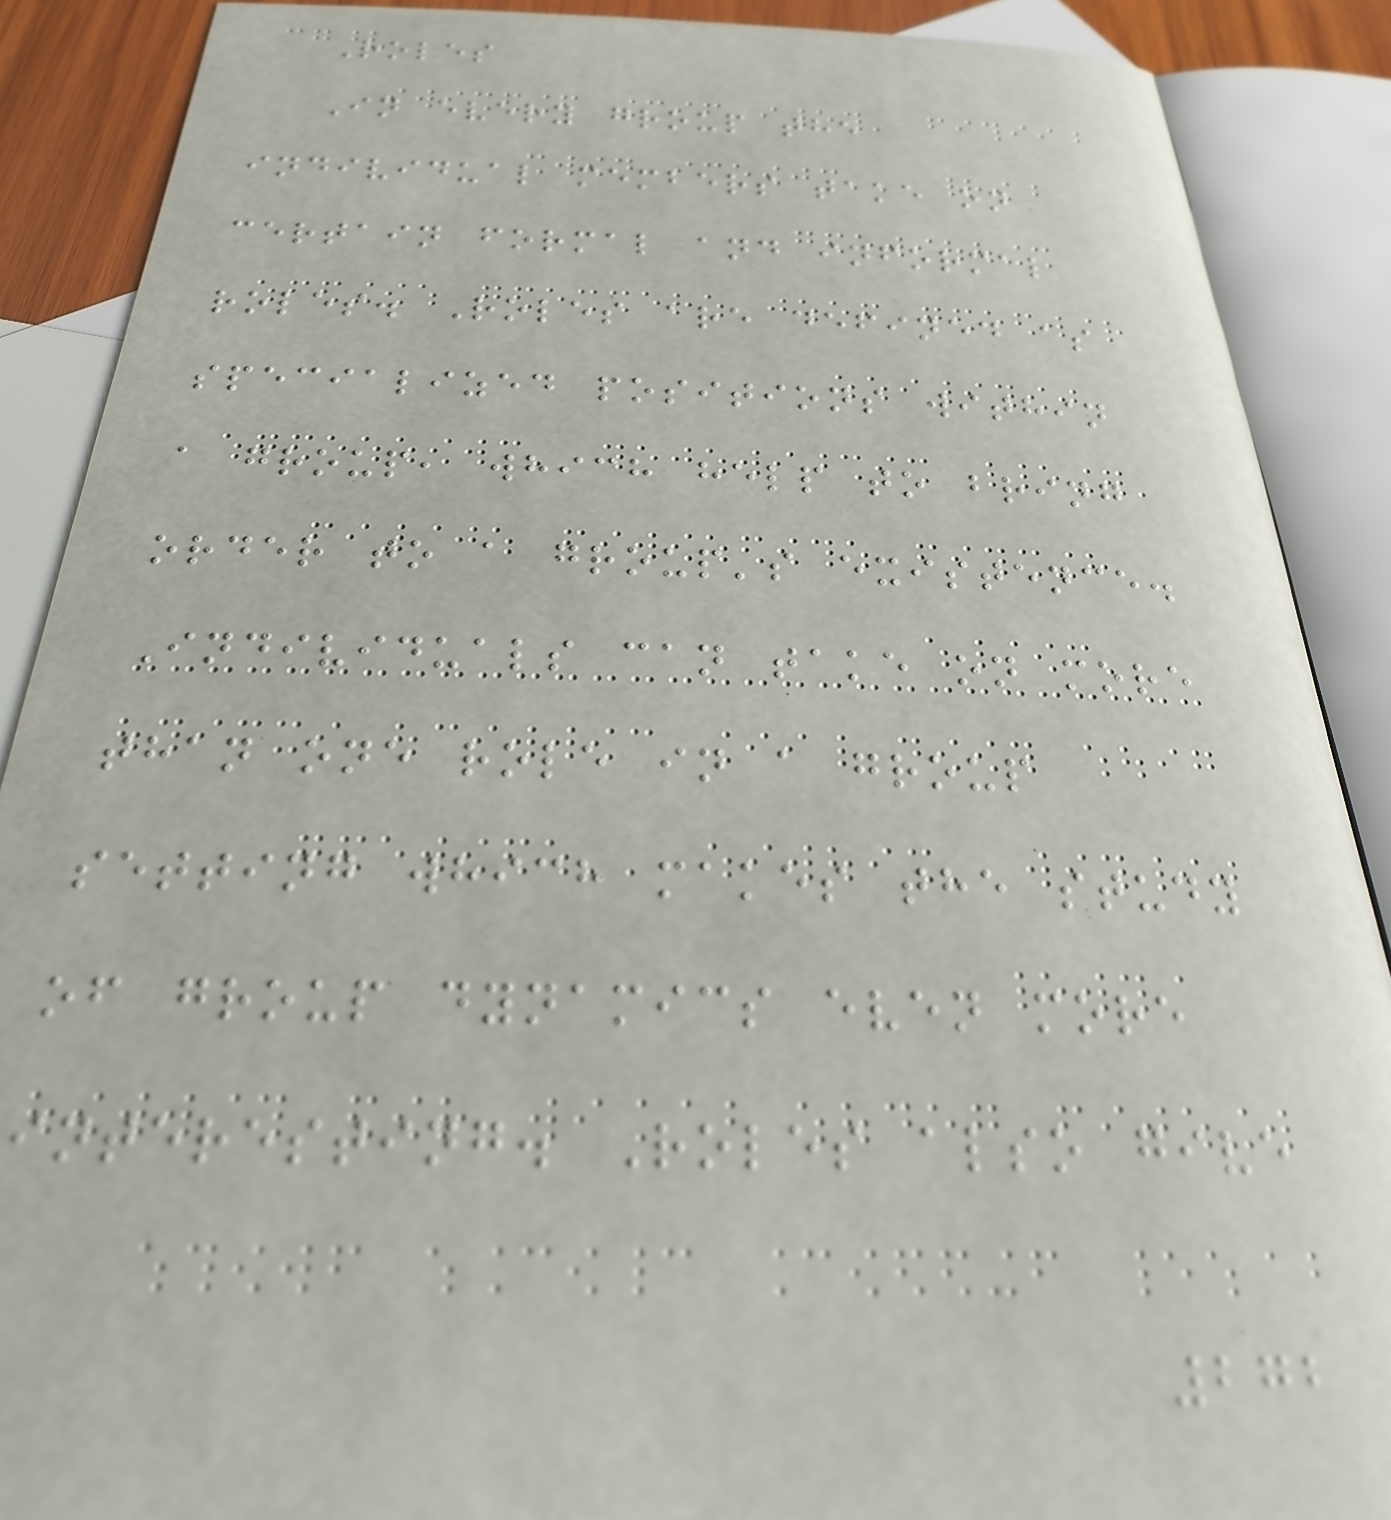Roles
In every group the
individual members take on
certain formal and informal
roles. Roles are defined as
specialized positions within
a group, which help to bring
order to a group's existence.
Individuals can take on more
than one role in a group
setting which makes the study
of group dynamics even more
interesting. Roles also give
272
